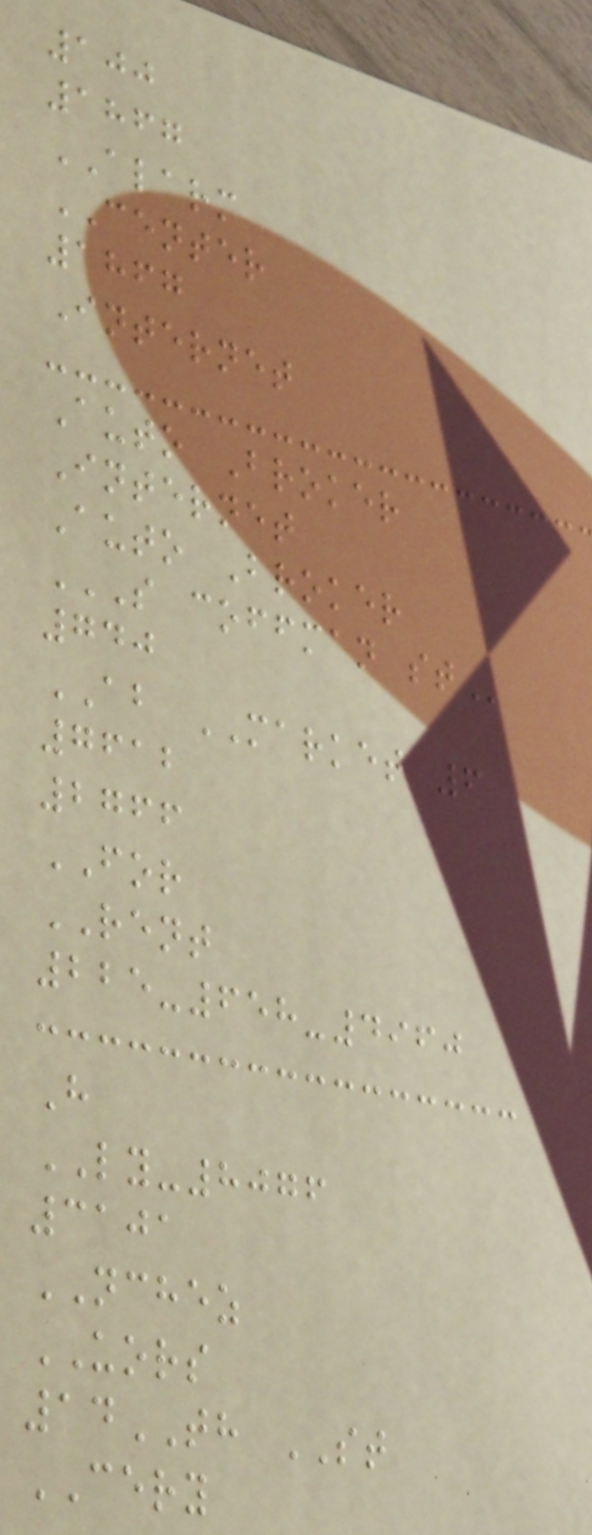100
1867
ALARM
CENTER
1867
Internet
Auto Broker
Internet
Auto Broker
S COFFMAN ST
740
AB MARKET 6
7612
2766
FOR
RENT
225-658-4960
H
LY-8076
3101
NCHEZ
UORS
14TH ST
CERY
